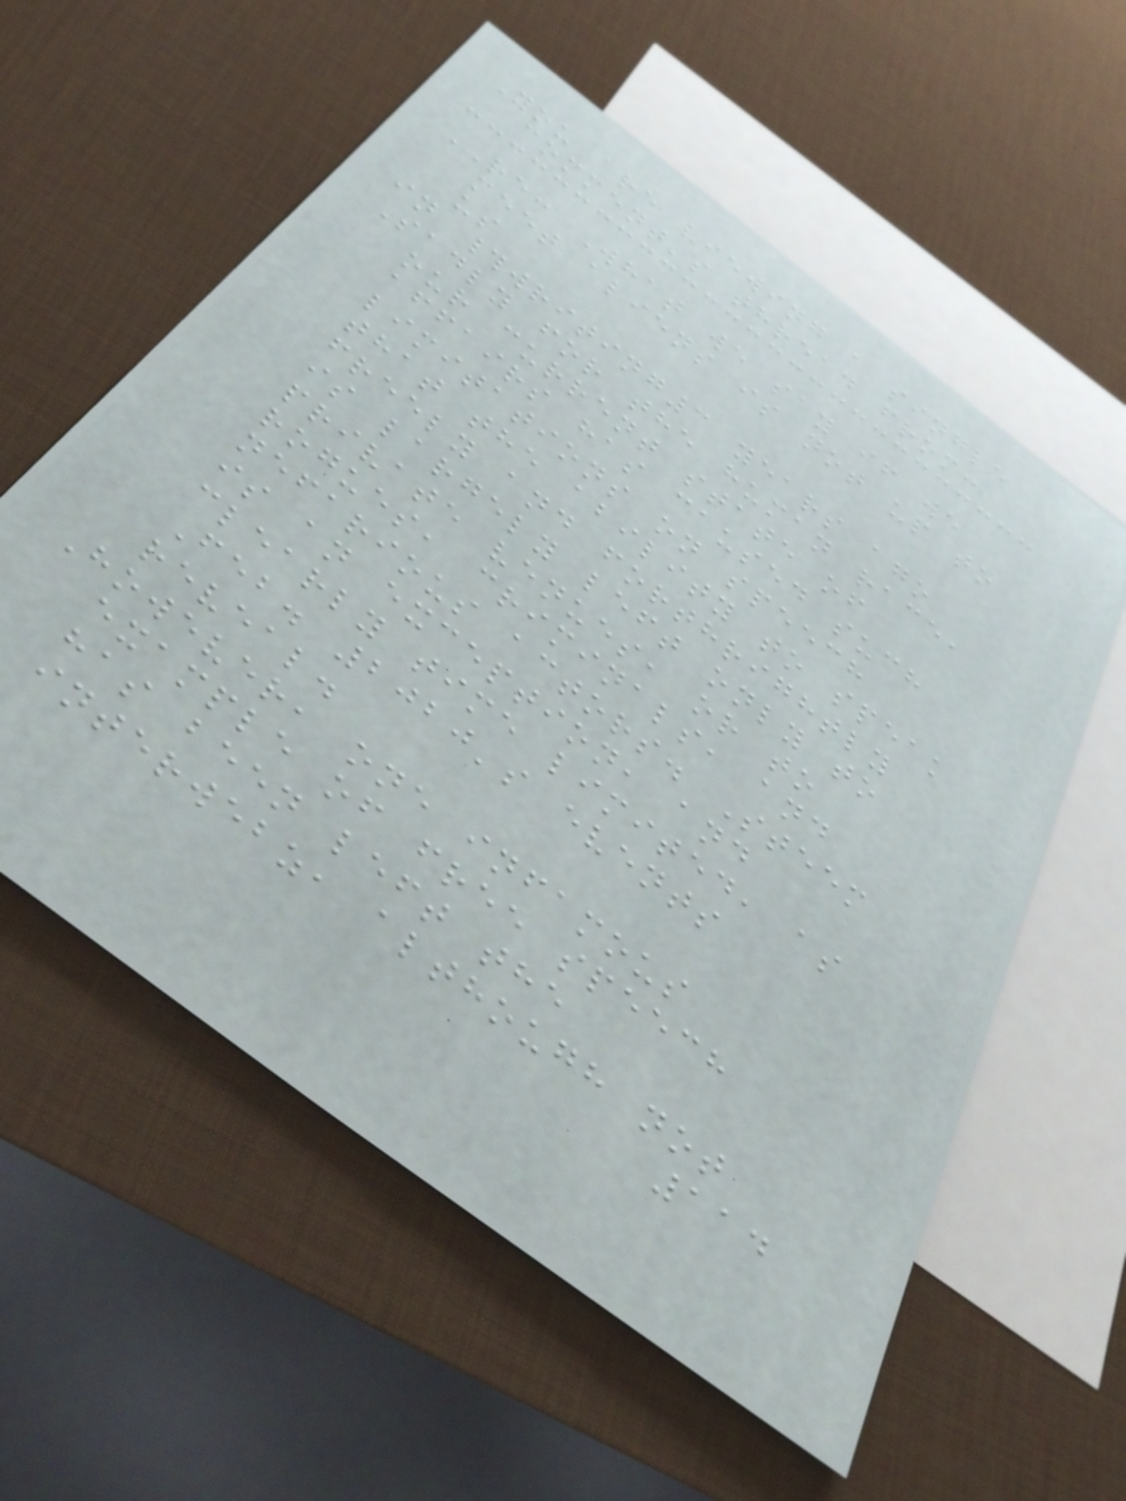You are viewing a single
comment's thread from:
RE: What we say if we
meet aliens is not up to
us
in #writing3 years ago
Sadly for the human race,
our current state of
affairs has caused such
limitations on speech
that the ability to speak
freely and forthrightly
is largely left only to
private venues, or to
rogues, criminals, and
nefarious actors. Steem
is an exception, and
clearly time limited, as
Feb. 2020's events
reveal.
However, one infamous
example of free speech
has been left the
interwebz, although not
114
